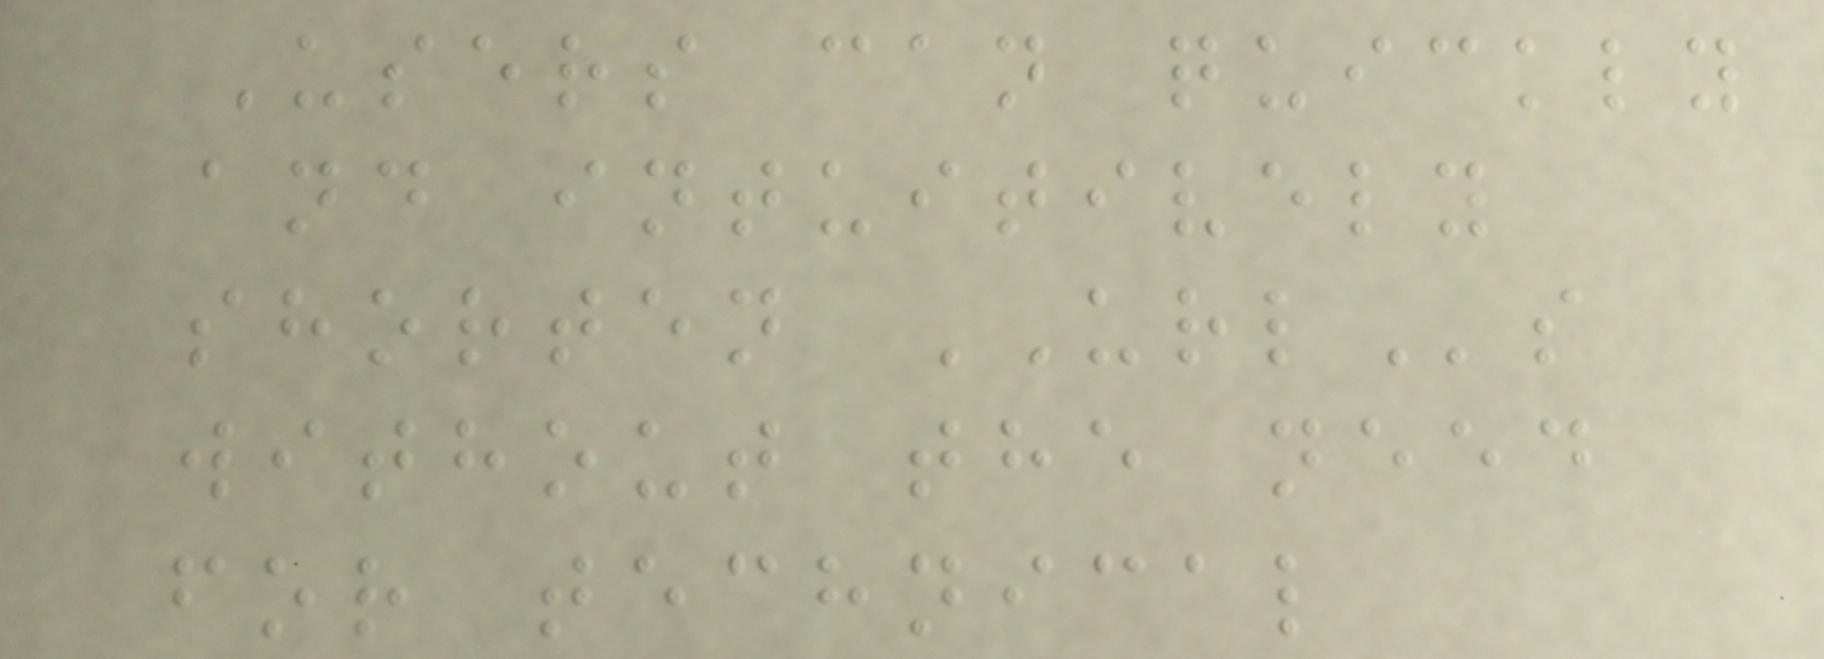Users can quickly
and intuitively
shorten URLs
without the need
for technical
